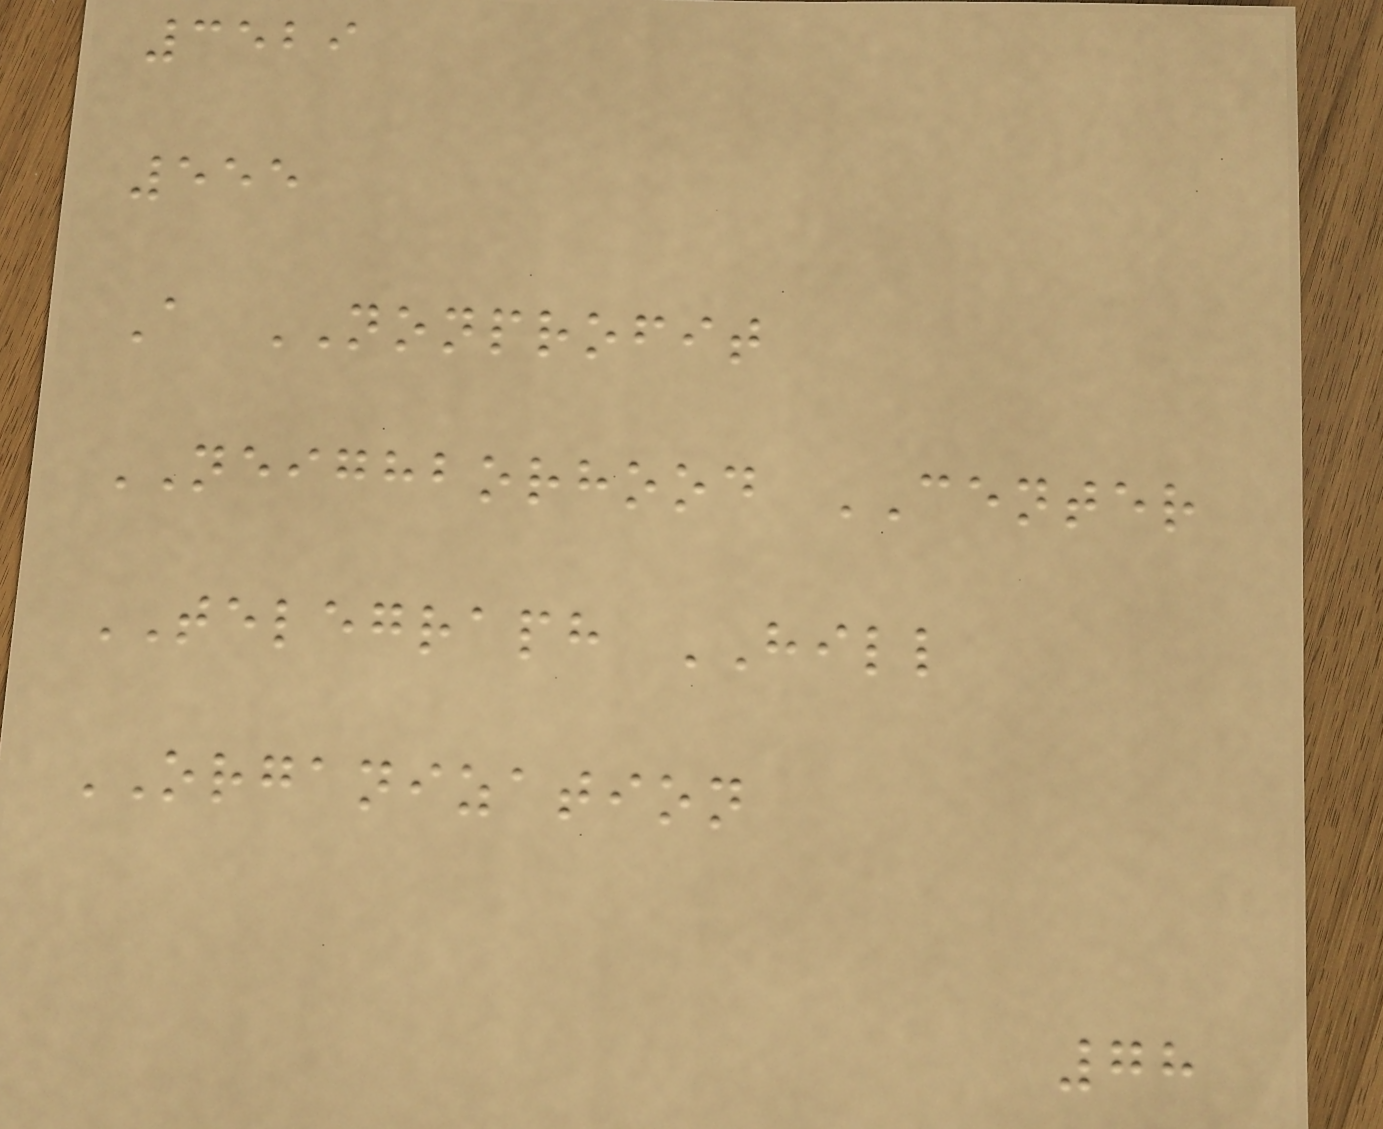3529
555
A NONPROFIT
NEIGHBORHOOD CENTER
TELEGRAPH HILL
ORGANIZATION
78
